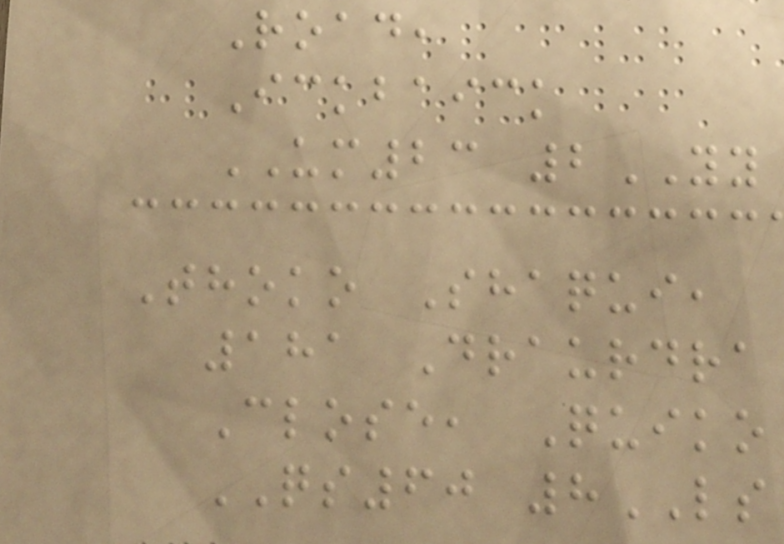Road,
Ickbaick
UM23 2YY
Thoko Shaqui,
181 Draurdra
Close, Quiko
QS60 8LS
